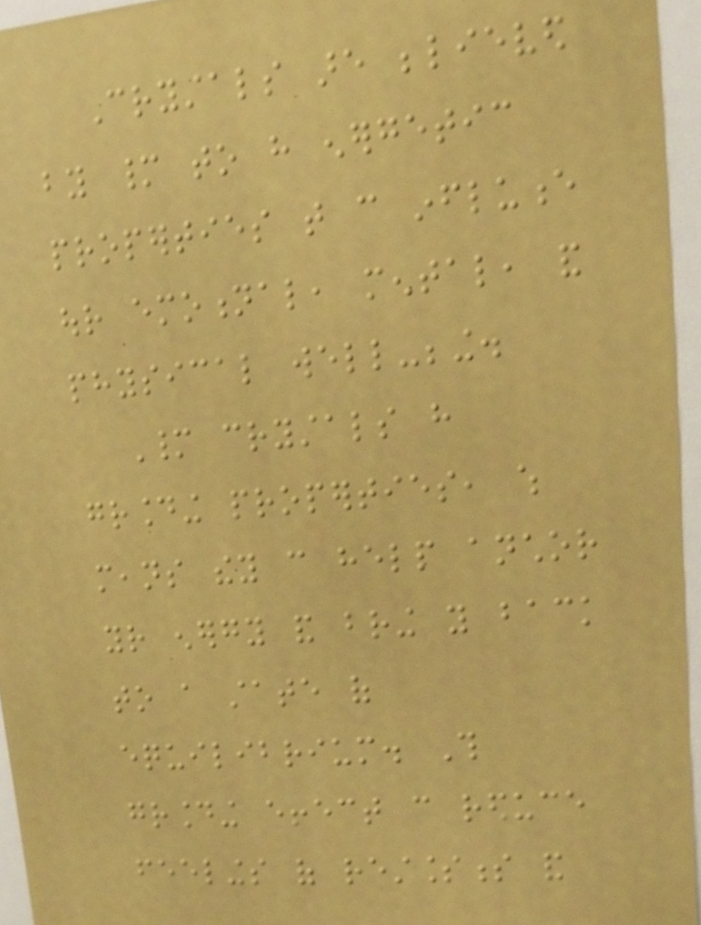Crystals are believed
by many to have energetic
properties that can influence
our emotional, mental, and
physical well-being.
Many crystals have
grounding properties, which
means they can help anchor
your energy and bring you back
to a state of
equilibrium. This
grounding effect can reduce
feelings of restlessness and
